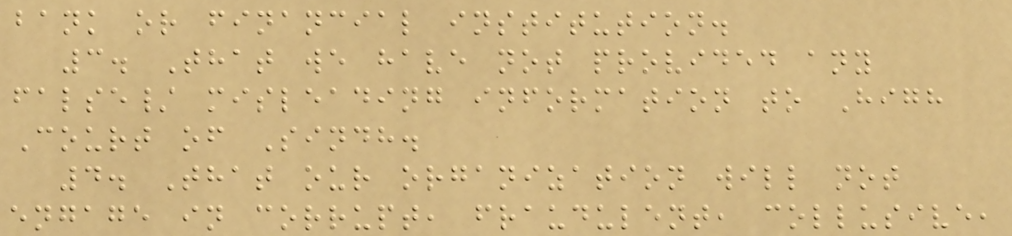bank or financial institution.
3. That we have not provided any
false/ misleading information to High
Court of Sindh.
4. That our organization will not
engage in corrupt, fraudulent, collusive,
